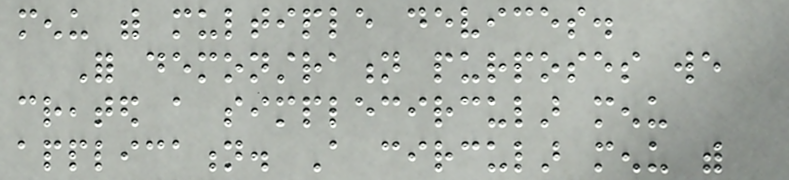menu with multiple devices.
For demonstration purposes we
created a simplecircular menu
application. A circular menu with
